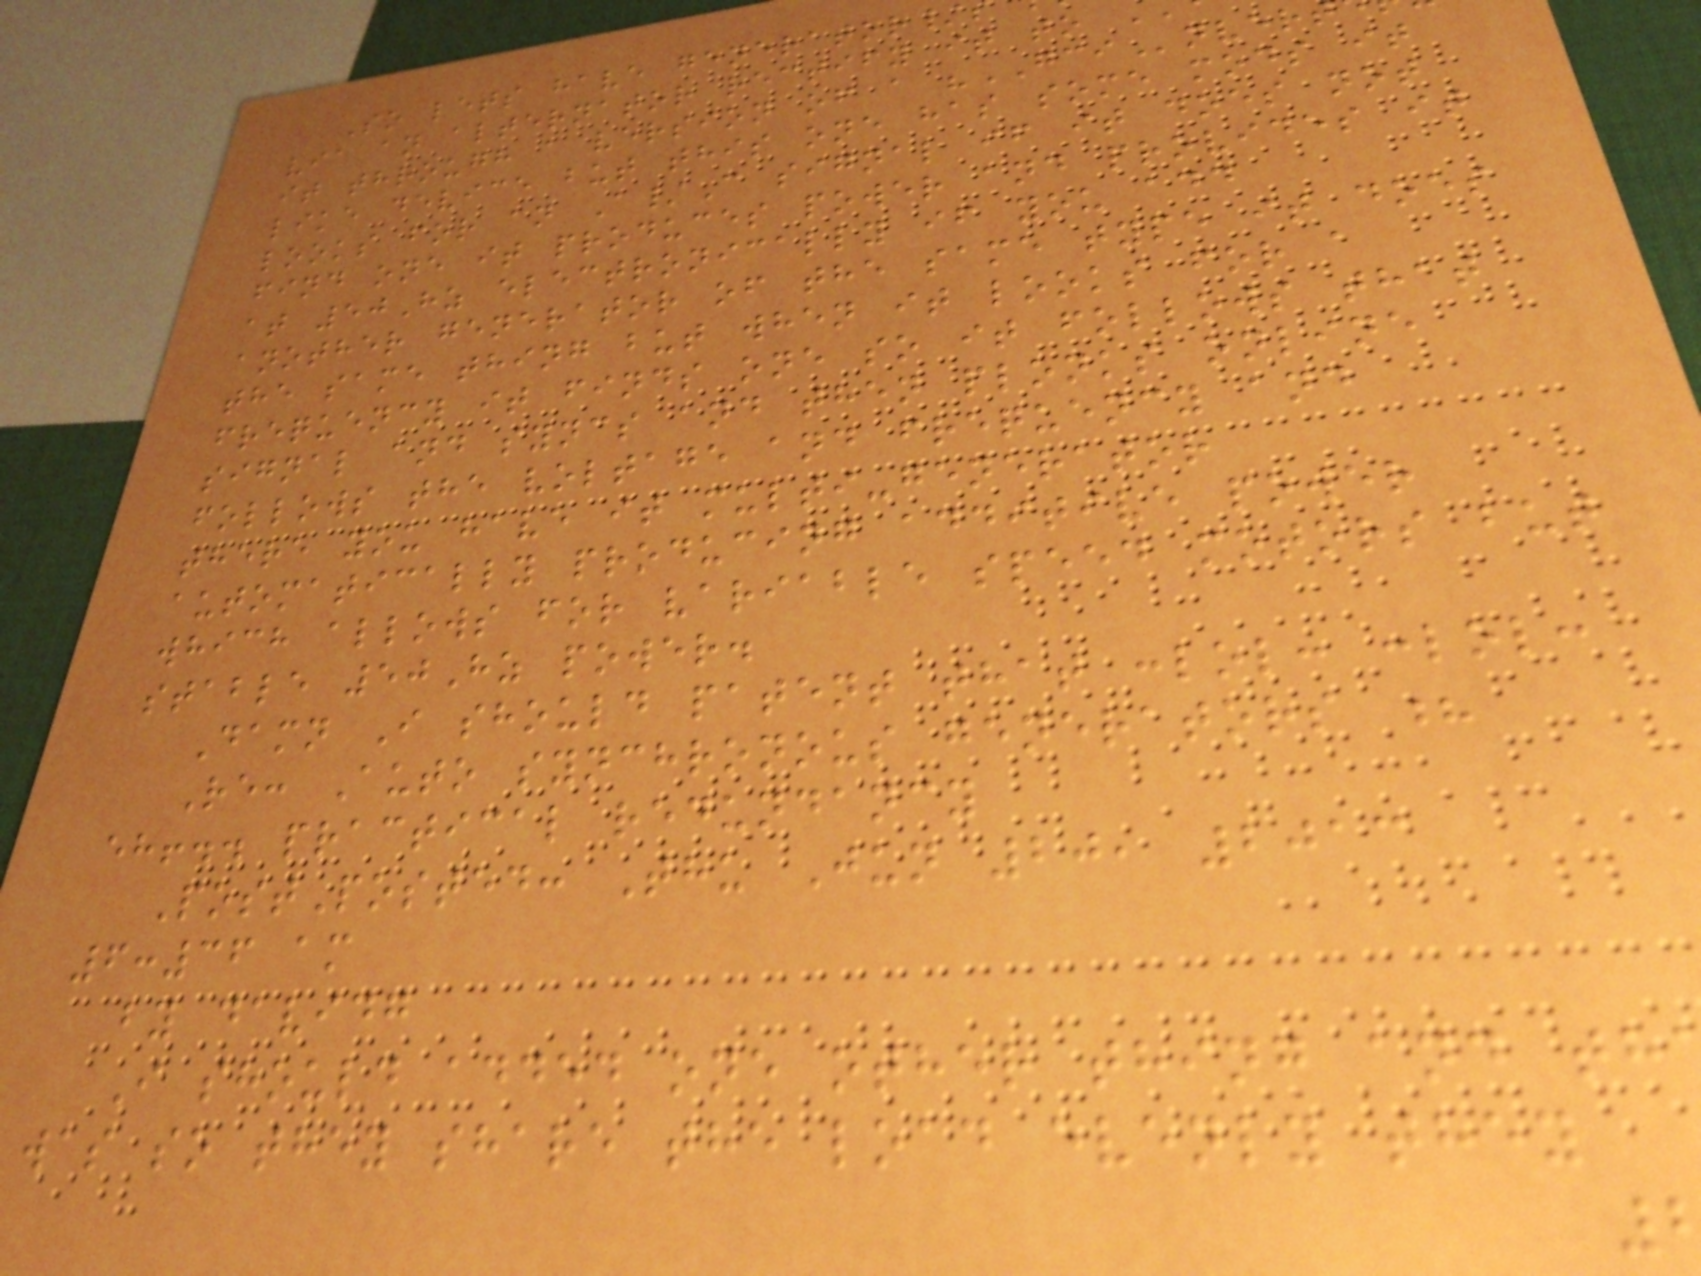So lets have generator/
via an alternator rectify it to
it through a version of a "GCInver
like device but this one has some mods it
looks for an A/C signal if it does not
find one it produces power and provides it
at 50Hz electronically if you add
another generator of the same type it does
the same thing but when it looks for a
frequency it finds one so it follows that
signal and syncs and then plonks online
follows the voltage and frequency and
there you have it multi-generator
automatically producing additive power
which allows for variable speed motors but
stable 50Hz power.
Damn I should patent that :lol: :lol:
Re: Auto synchronous generators ?
eh!.. practical redundancy
PostPosted: Thu Jun 20, 2013
6:36 am
by davidg
I should added one other thing and th
was so they share the load evenly they
